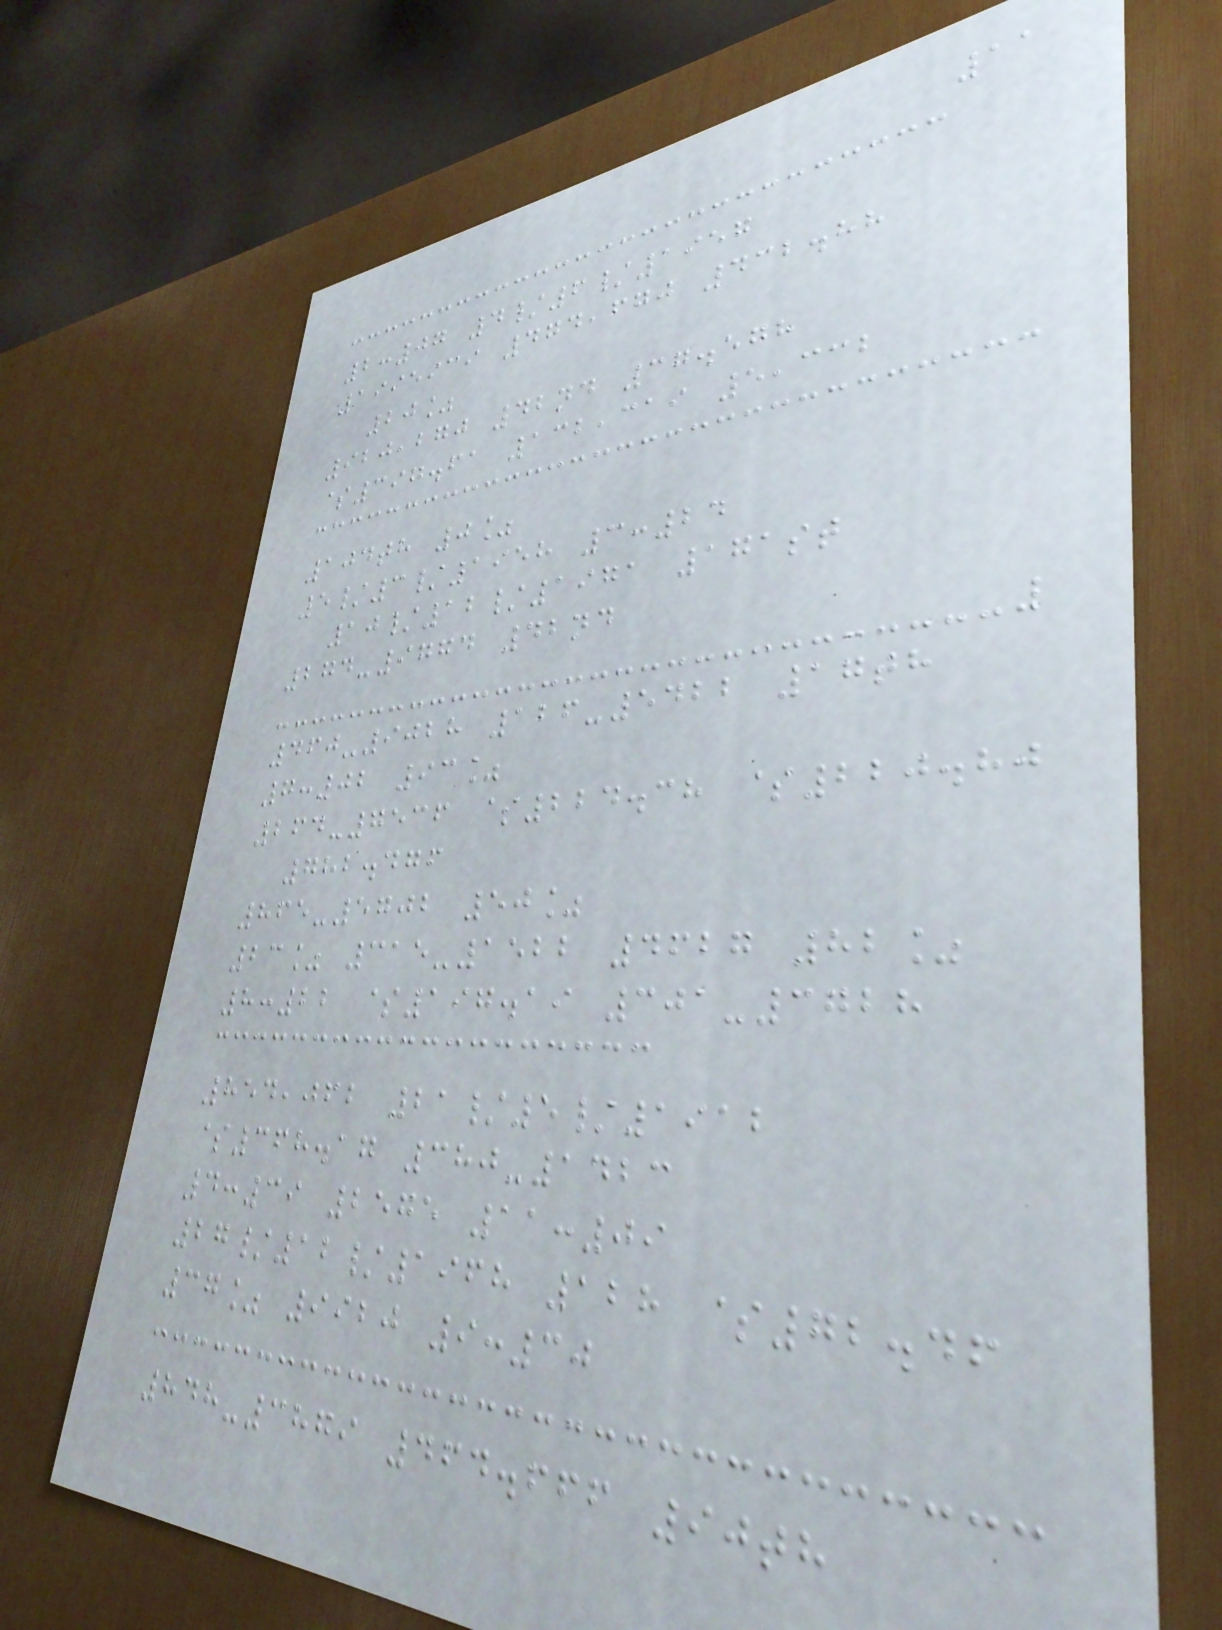11
2:07 4/6/1957
1995939 474,670 432.88
20%
920,270 42nd 37.578
$397.61 132,319 5,332
104th 0%
5/3/1958 3:24
10/12/1971 171st
274-9774 42nd
460-9028 126-5422 17th
7:02 93%
264-7536 $224.38 $220.80
782.476
865-5702 50%
23% 315-1522 4627 82%
8:22 $197.19 301-3728
854,062 21/5/1912
$368.17 380-1423
4:39 2575 11:09
27/12/1968 128 $72.46
37% 9920 9:30
848-3879 464.666 90th
